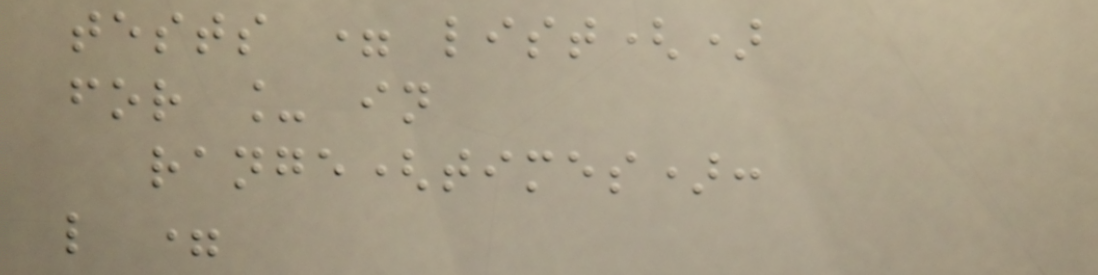tests = list()
for _ in
range(times):
l =
